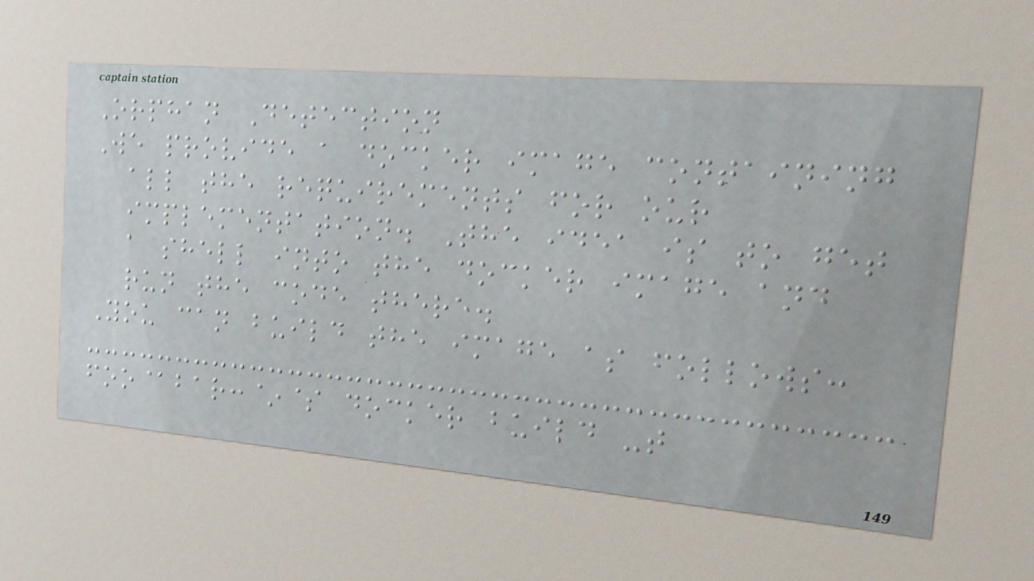Orphan Detection
We provide a docker image containing
all the requirements for our
implementation. The idea is to get
a shell into the docker image and
run the code there.
You can build the image as follows:
foo@bar:~$ docker build -t
